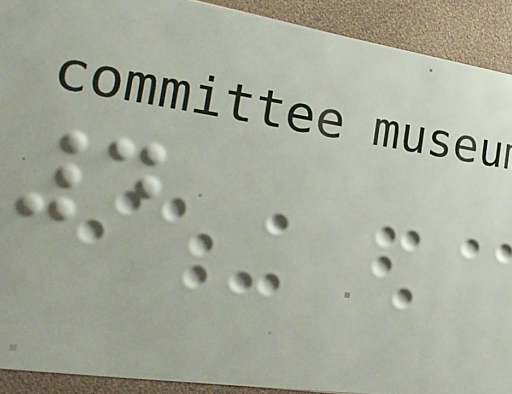4
